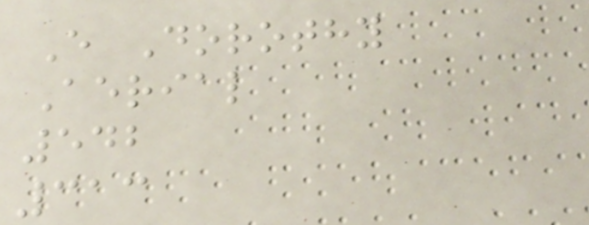E Dorothy
Aerial
542
313
